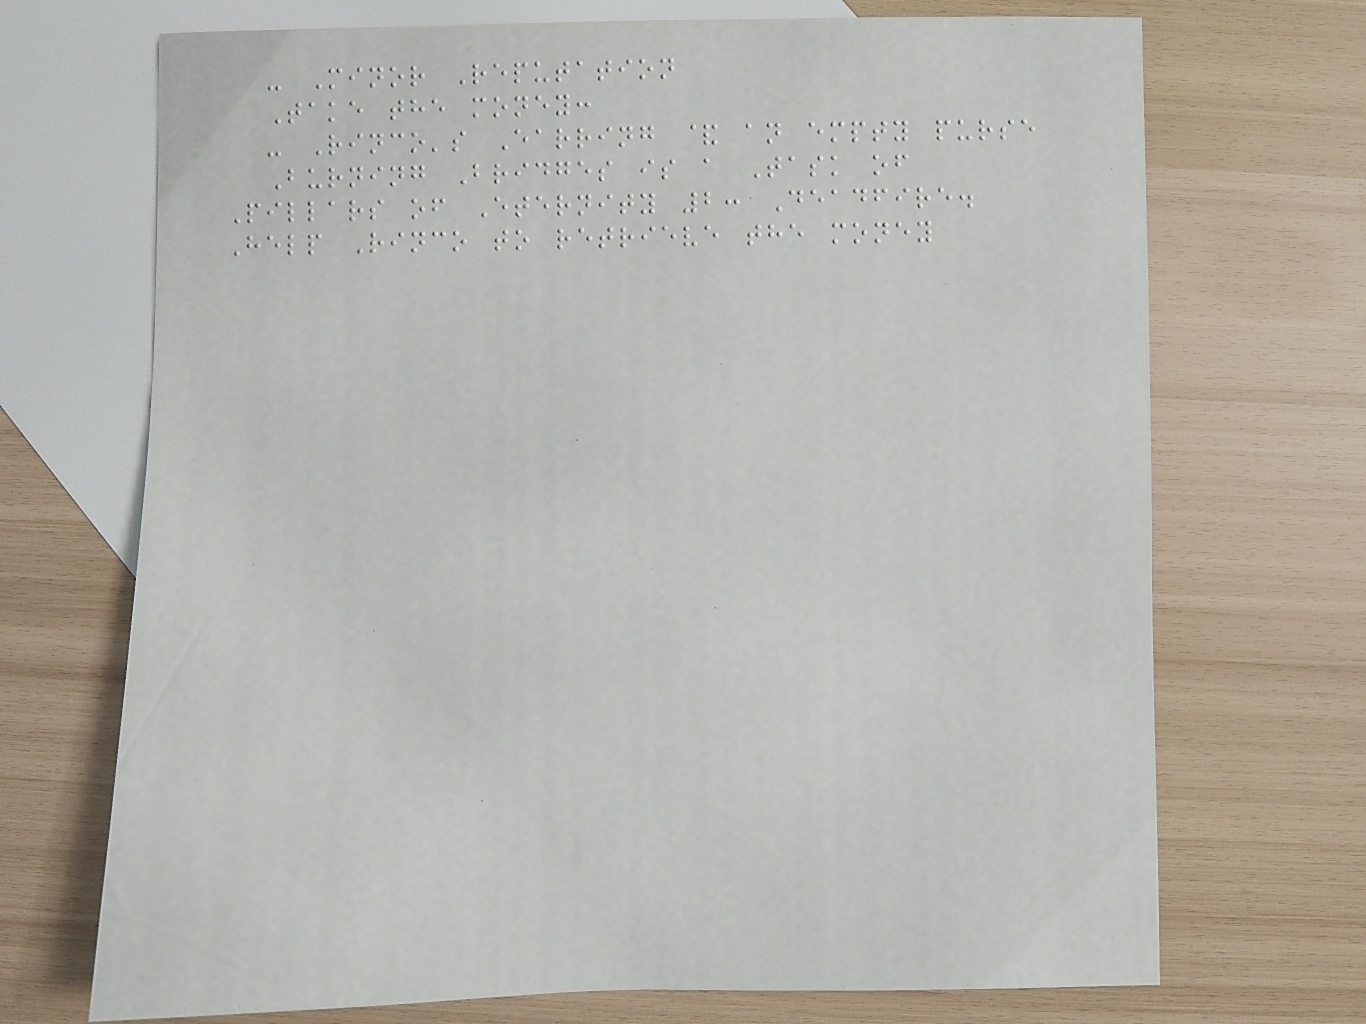- Minor Reputation
Take the money:
- Rinco's Earring & an empty purse
Burning Bridges is a Task of
Pillars of Eternity 2: Deadfire.
Help Rinco to retrieve the money
